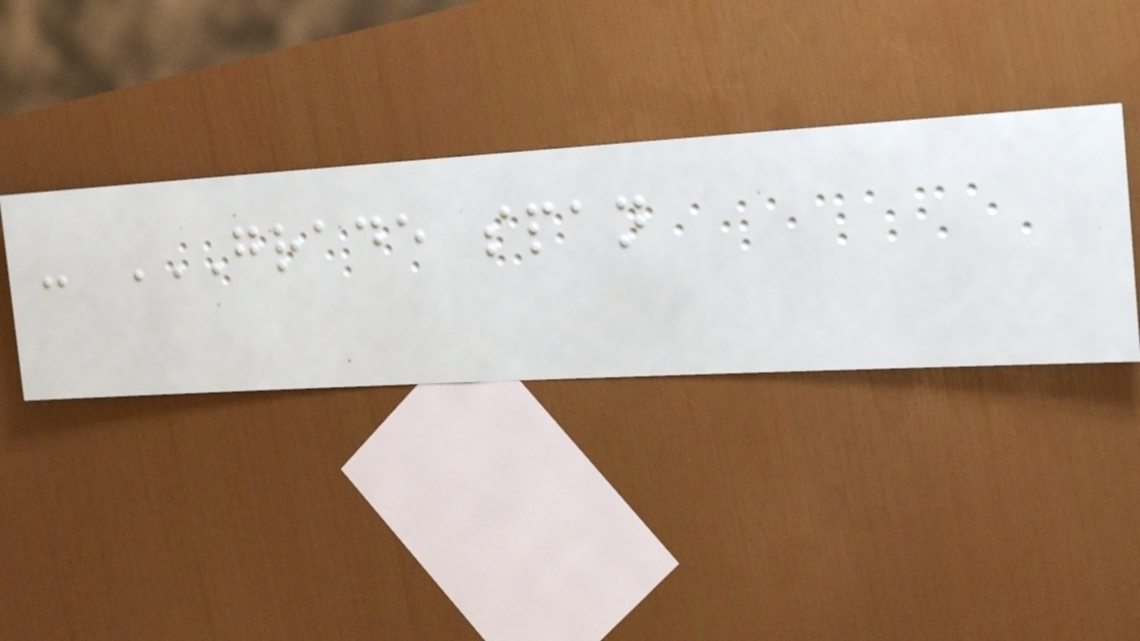- GRADE SPAN
